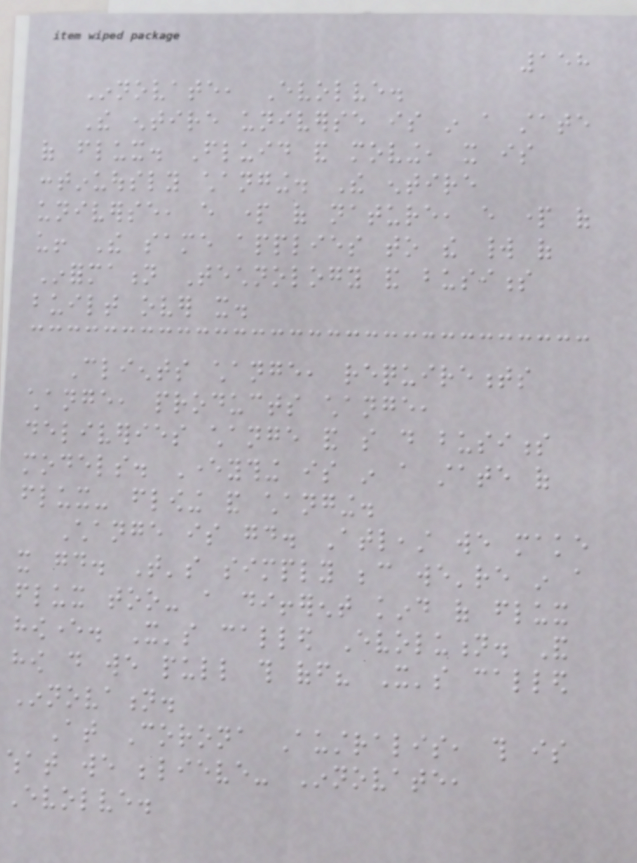158
Innovate, Evolve.
The entire universe is in a state
of flux. Fluid and moving, it is
continuously changing. The entire
universe, every part of nature, every part of
us! The same applies to the world of
Information Technology and business
built over it.
Clients change, requirements
change, products change,
deliveries change and so do business
models. Everything is in a state of
flux- flowing and changing.
Change is good. Atleast we make
it good. That's simply because we're in a
flux too- a different kind of flux
however. It's called Evolution. And
how do we pull this off? It's called
Innovation.
At Corona Australis, this is
what we believe- Innovate,
Evolve.
